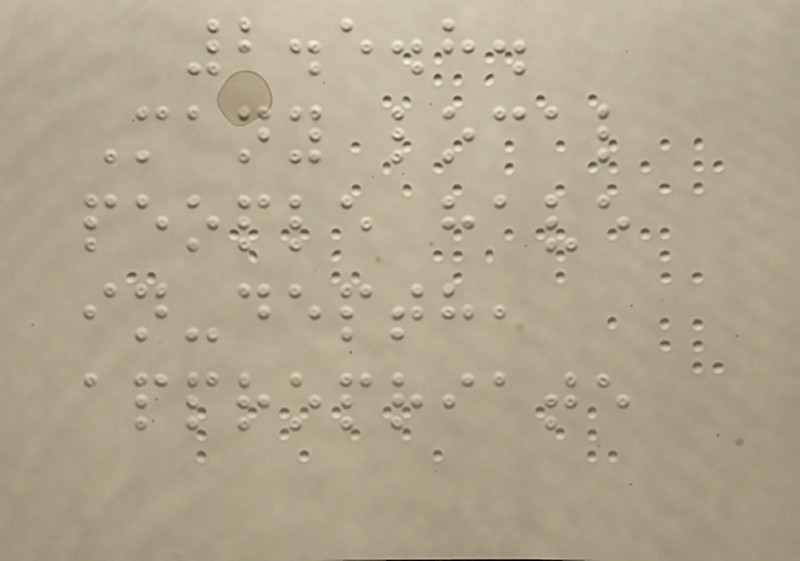2.5.8.
Many local
people have
in-depth,
appropriate
